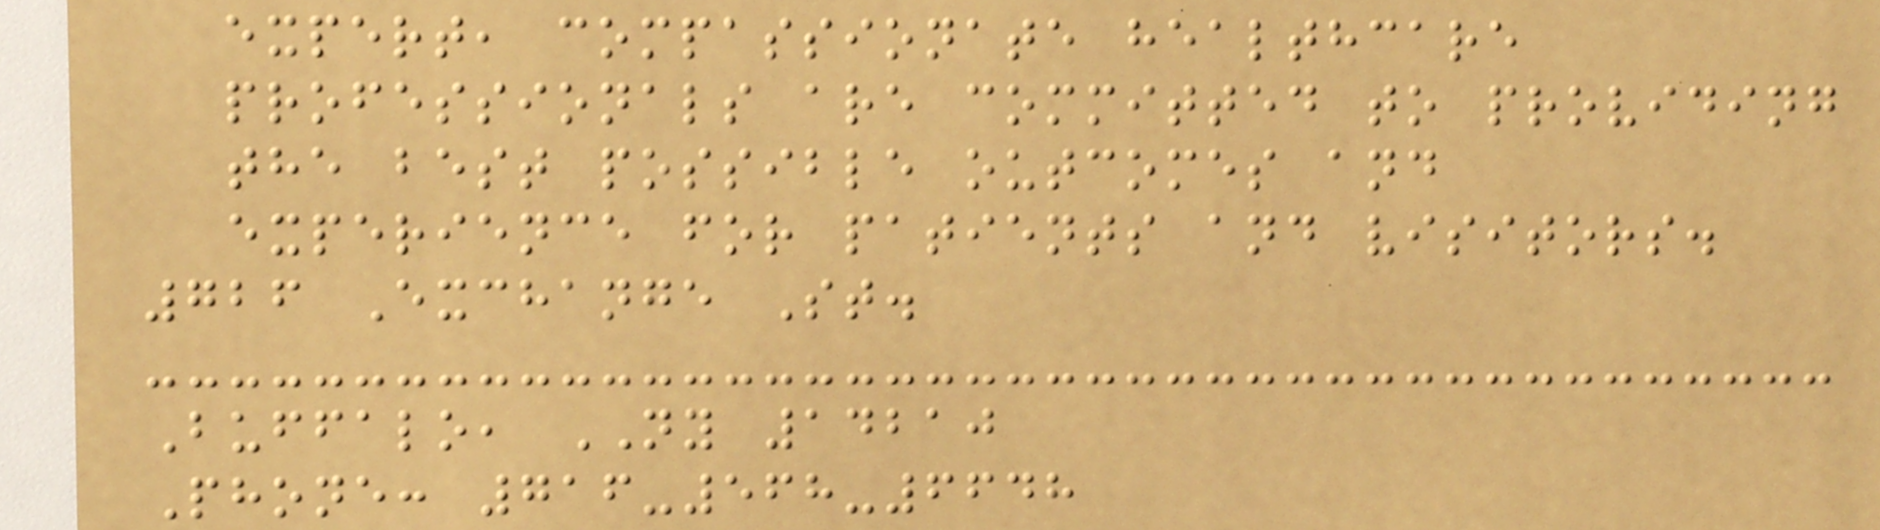expert, compassionate healthcare
professionals are committed to providing
the best possible outcomes and
experience for patients and visitors.
726 Exchange St.
Buffalo, NY 14210
Phone: 716-568-6648
